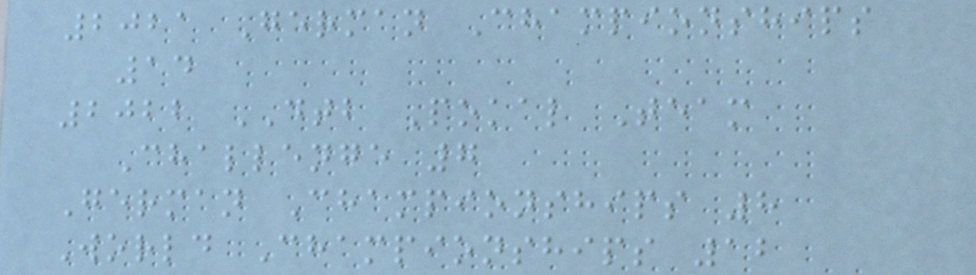2021 German Championships
14
2022 DTB Pokal Team
Challenge 7
German Championships 8
World Championships 12
